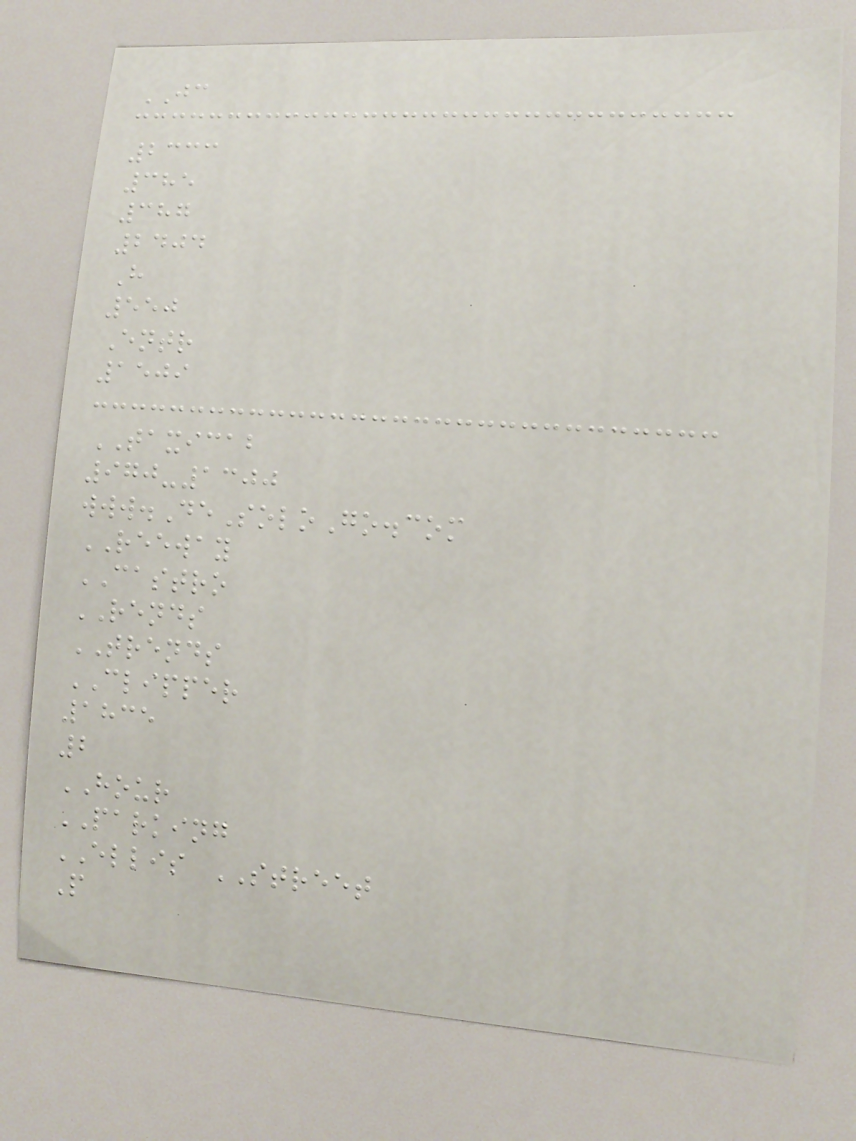JC
2333
385
387
2404
H
550
Entr
1509
TAXICAB
970-1300
www.DeSoloGo.com
REEWAY
CASTRO
RENDS
TRENDS
CLIPPER
1835
2
HOUR
PARKING
ELLIS STREET
P
